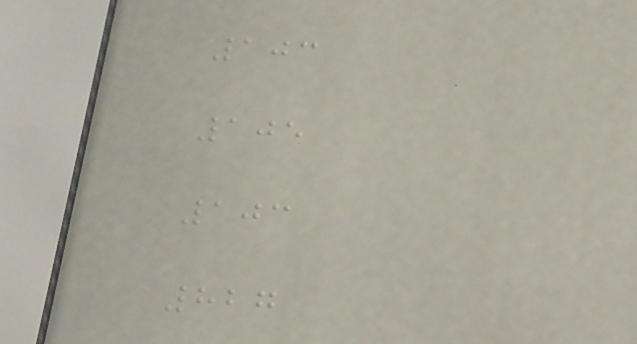103
105
103
827
